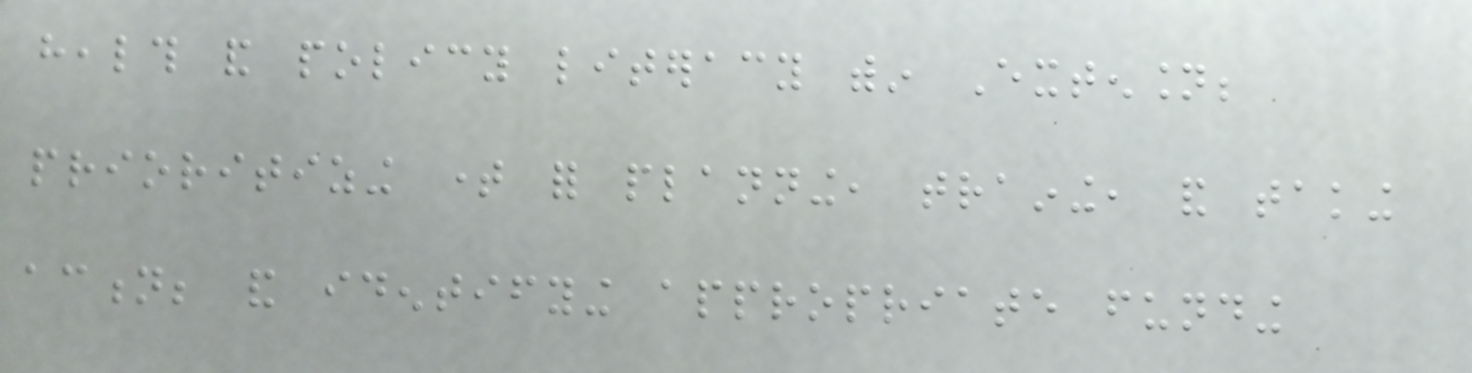health and policy literacy within Extension;
prioritizing time for planning, training, and taking
action; and identifying appropriate funding
